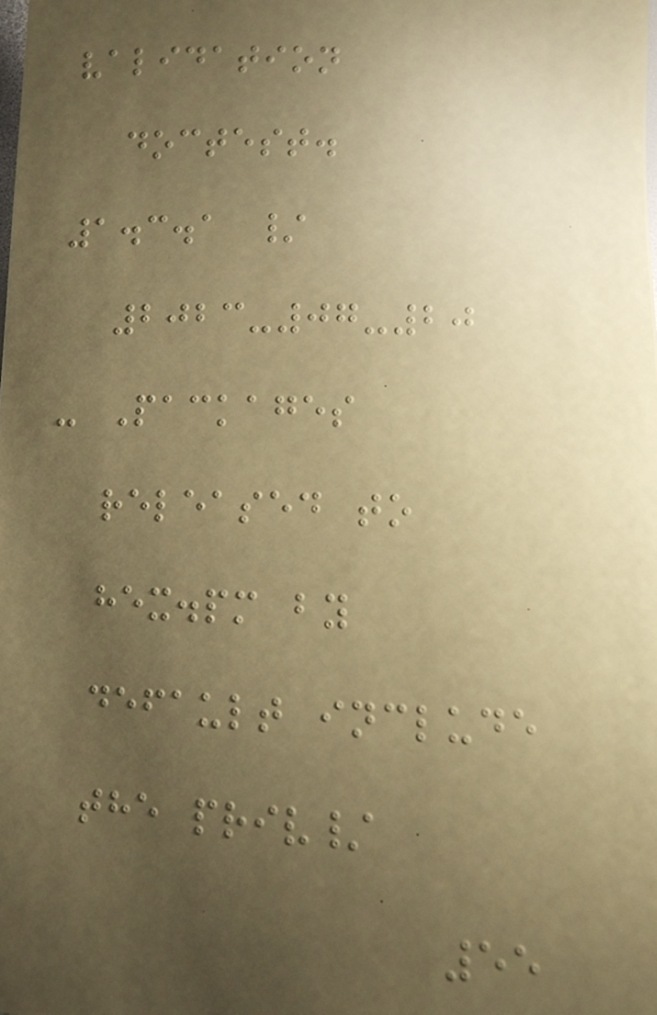validation
doctest.
1.3.1 /
2023-07-20
- Packages
released to
hex.pm by
default include
the priv/
55
